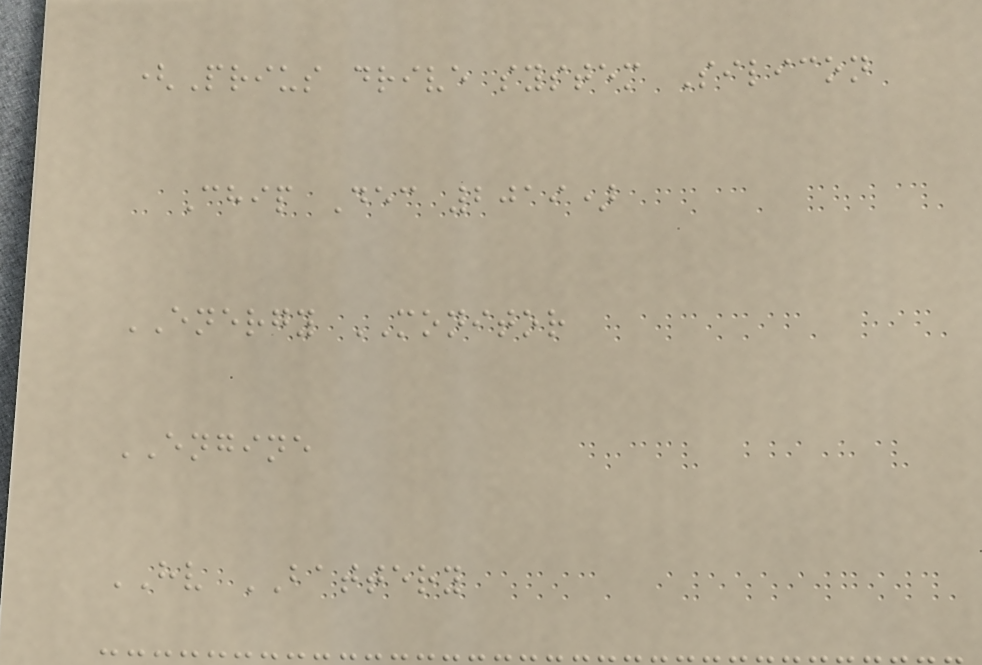(Prius drive system Silicon
Chip Dec 2019)
ENERGY MONITOR
ENGINE
HV BATTERY
